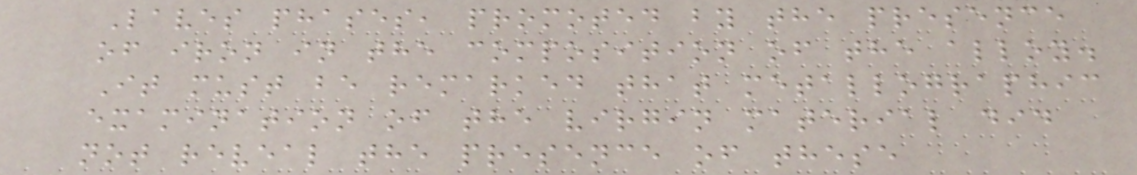Laves phases, promoted by the presence
of iron in the composition of the alloy.
It must be remarked that metallographic
examination of the virgin material did
not reveal the presence of these
